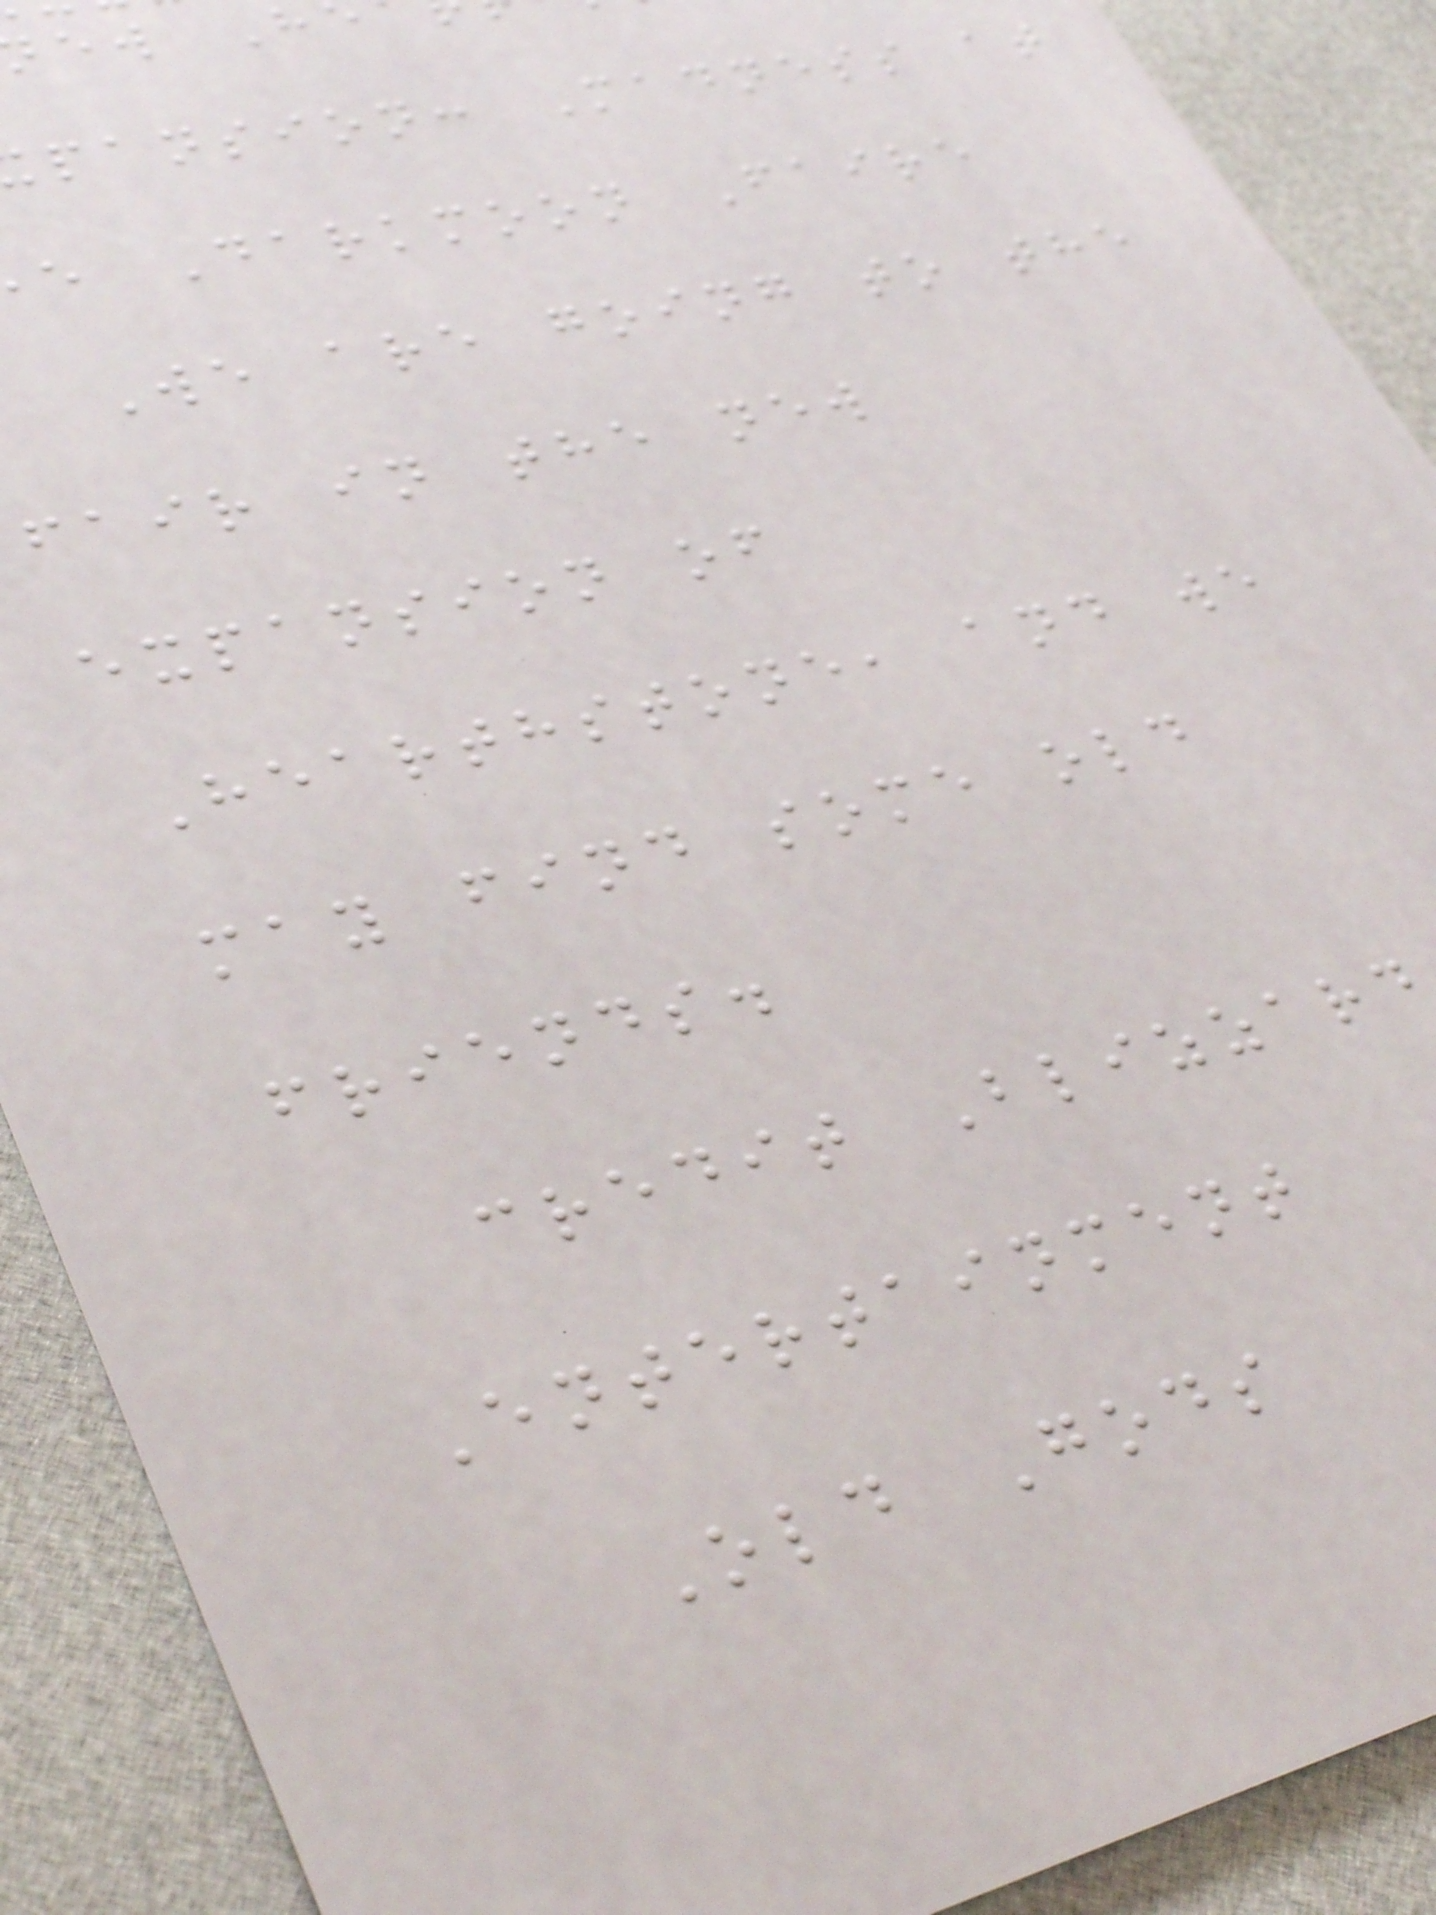ew H
pansion: Madness at
e Darkmoon Faire
We are going to the
fair in the new
expansion of
Hearthstone, and we
may find some old
friends.
credit Blizzard
Entertainment
Old Gods
